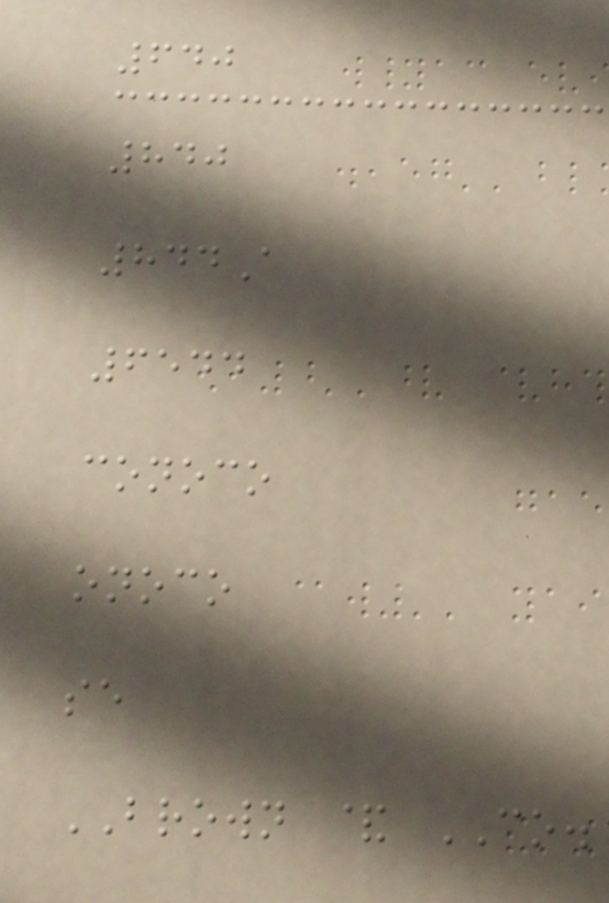640
840
844A
6544
conoco
onoco
se
BROWN & CO.
